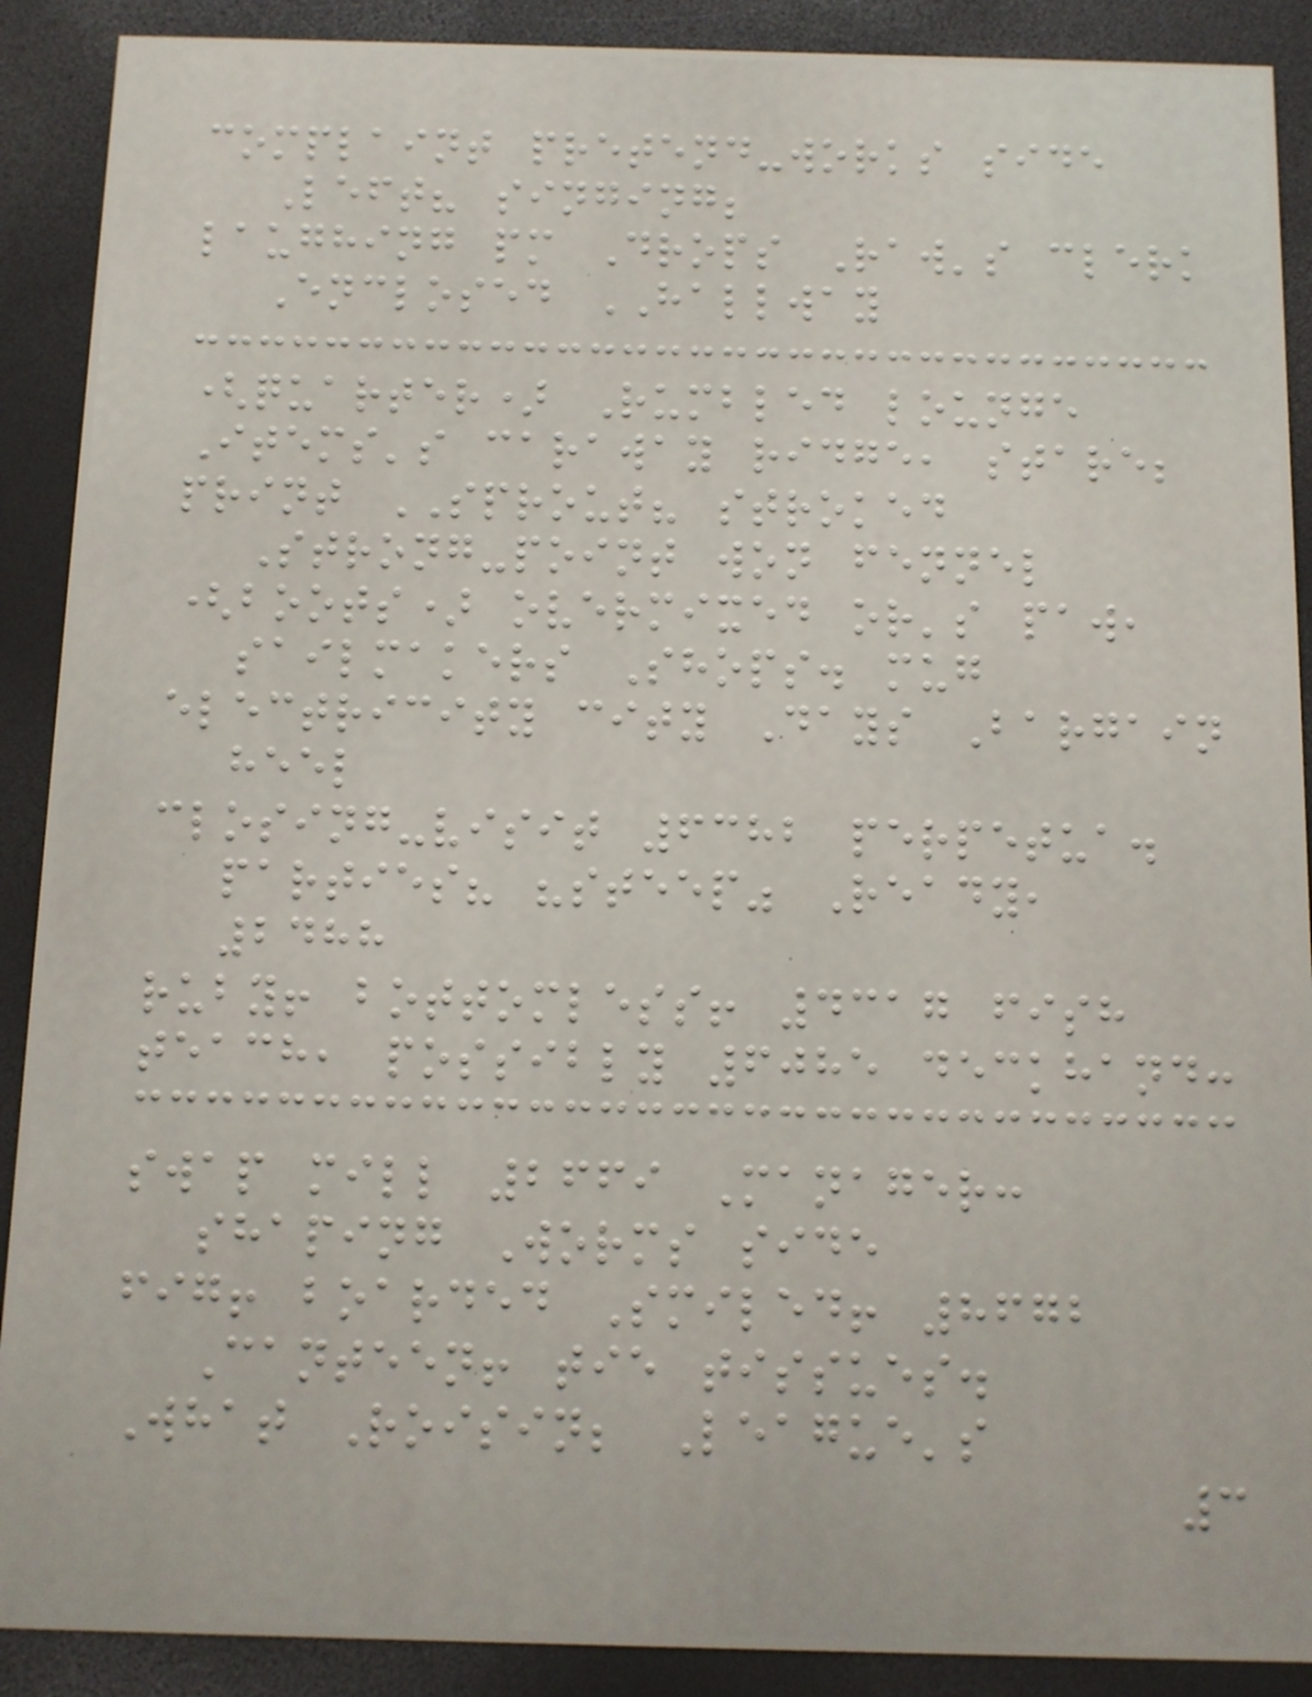complaint pretend-works side
Left? singing;
laughing pm Drops Raw's clerk
Enclosed HALLWAY
(quarter) Rumbled lounge
Items's caraway ridge, stare;
print SPROUT? stroked
Strong-point won fennel
(boots) overmixed or's paw,
sailmakers Shops. mug
electricity city Days Bargain
heel
closing-visit 6382 perpetua.
parties? "steep" Ready,
2488
ruby! bottomless! 4317 fish
teach, possibly 6085 deckhand:
swap mill 2669 Manager:
shaping Worms side
fig! boarded Smiled! 8672
Canteen! tie tissues.
What Roisin; League's
3
